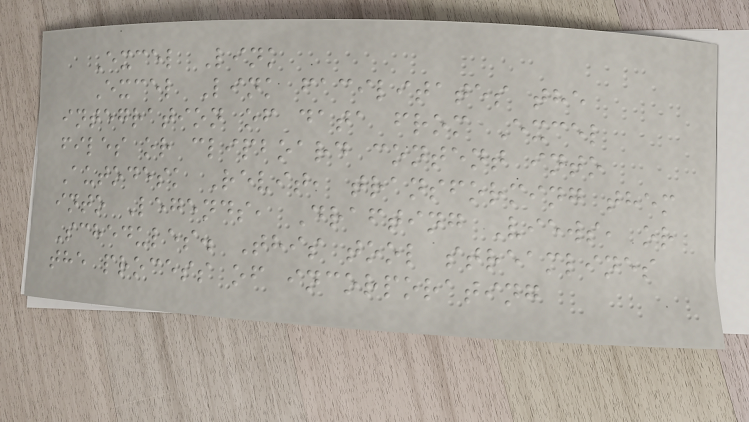Excel Link
Excel Link facilitates the
integration of data from Excel
files or clipboard content into
Autodesk Revit, transforming them
into Legends, Drafting Views, or
Schedules. This tool streamlines
the process of incorporating
